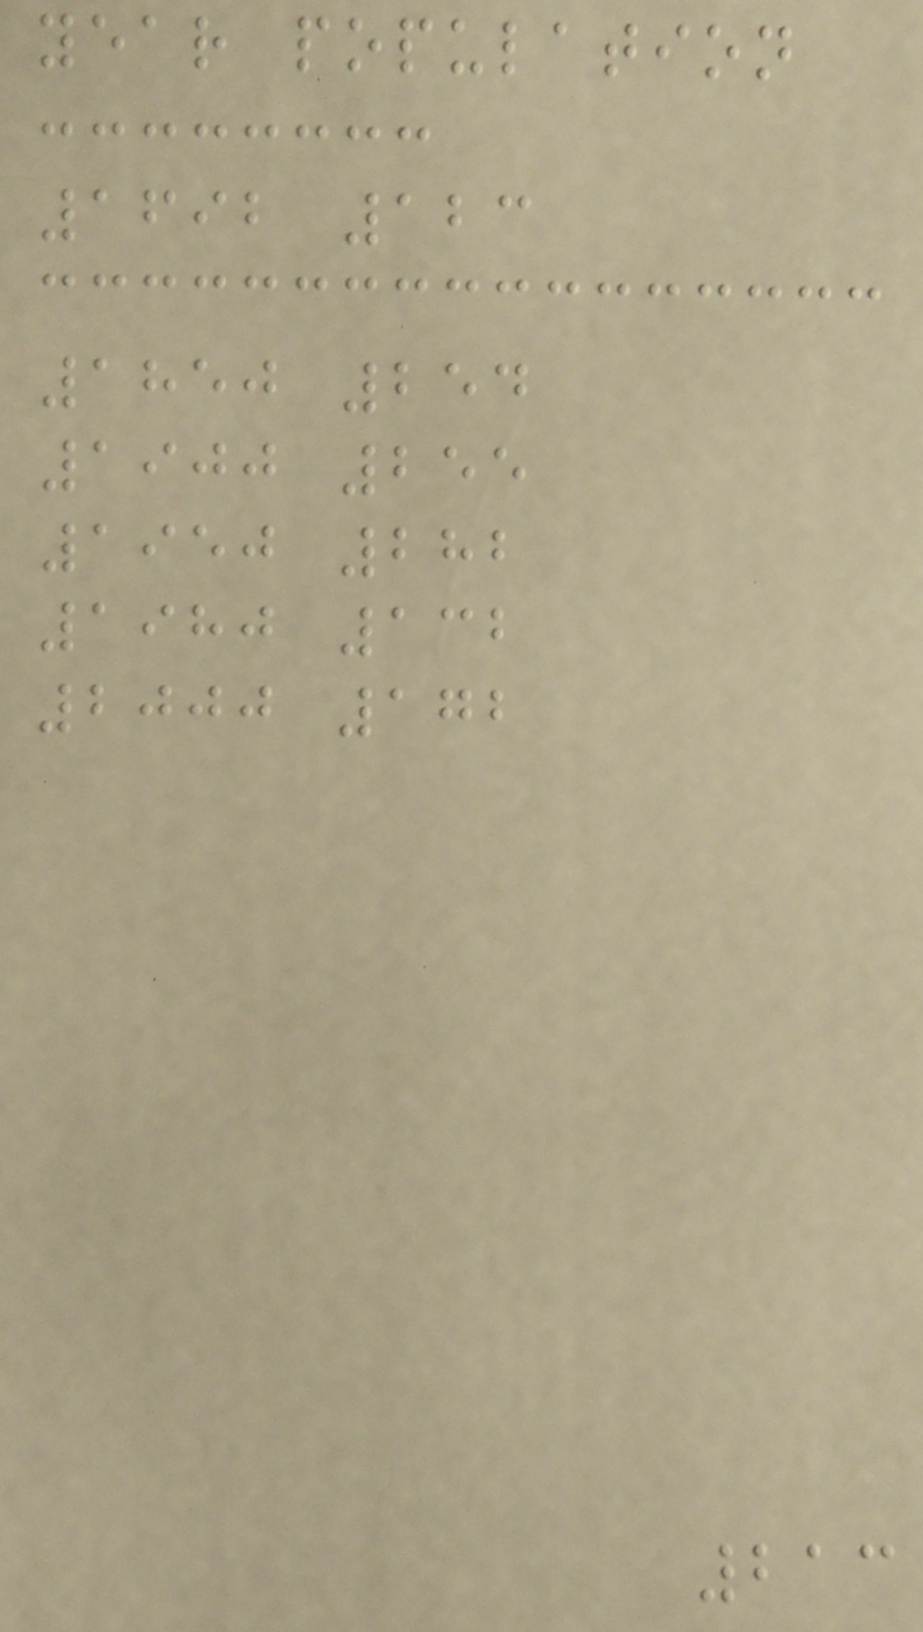year population
1692 123
1850 254
1900 255
1950 282
1980 132
2000 172
213
